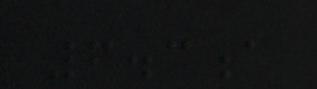6.3a
